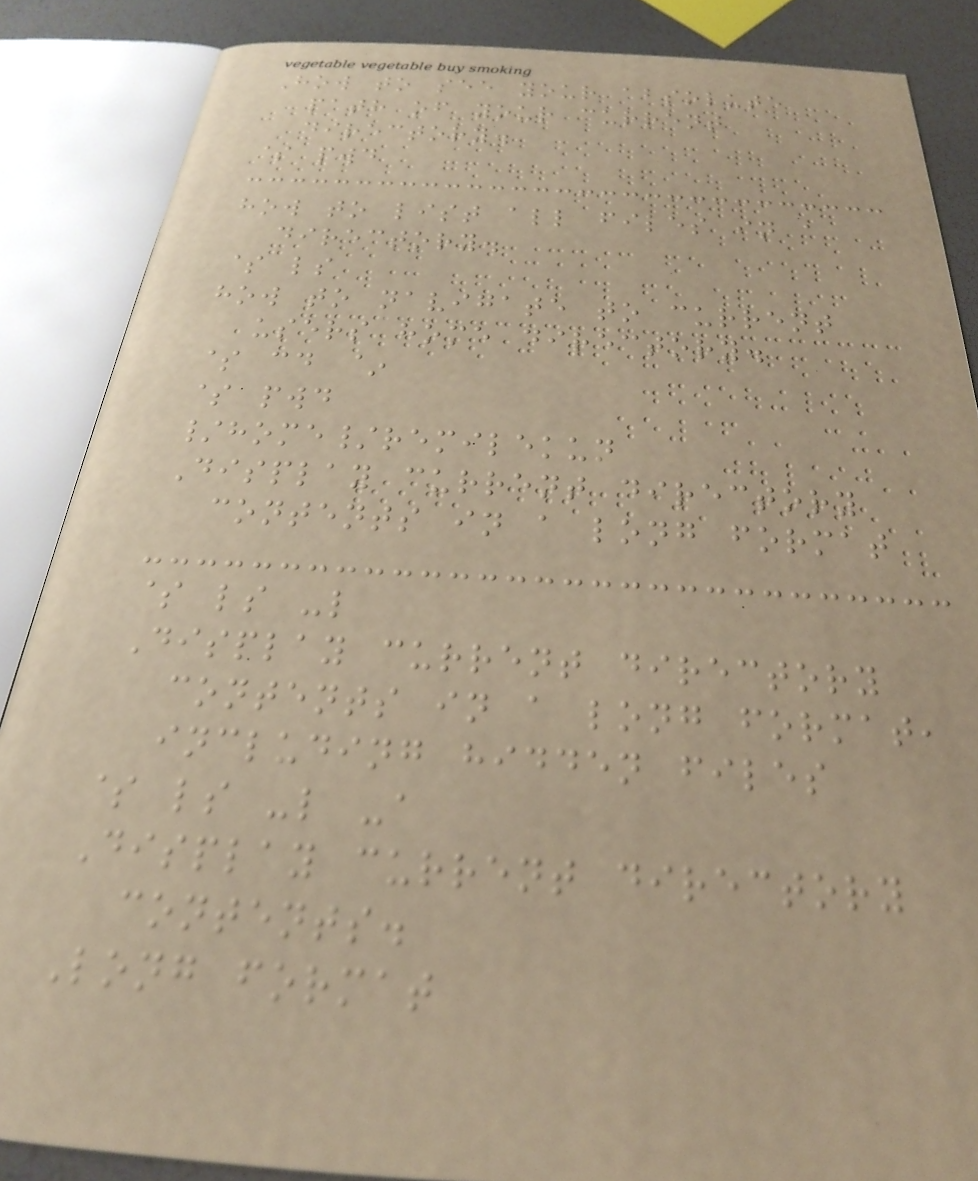How to see your absolute
path of your current
directory.
$ pwd
how to list all files in a
directory.
$ ls
how to navigate to current
users home directory.
$ cd ~
$ pwd
/home/remilekun
Display current directory
contents in a long format
$ ls -l
Display current directory
contents in a long format,
including hidden files
$ ls -l -a
Display current directory
contents.
Long format
